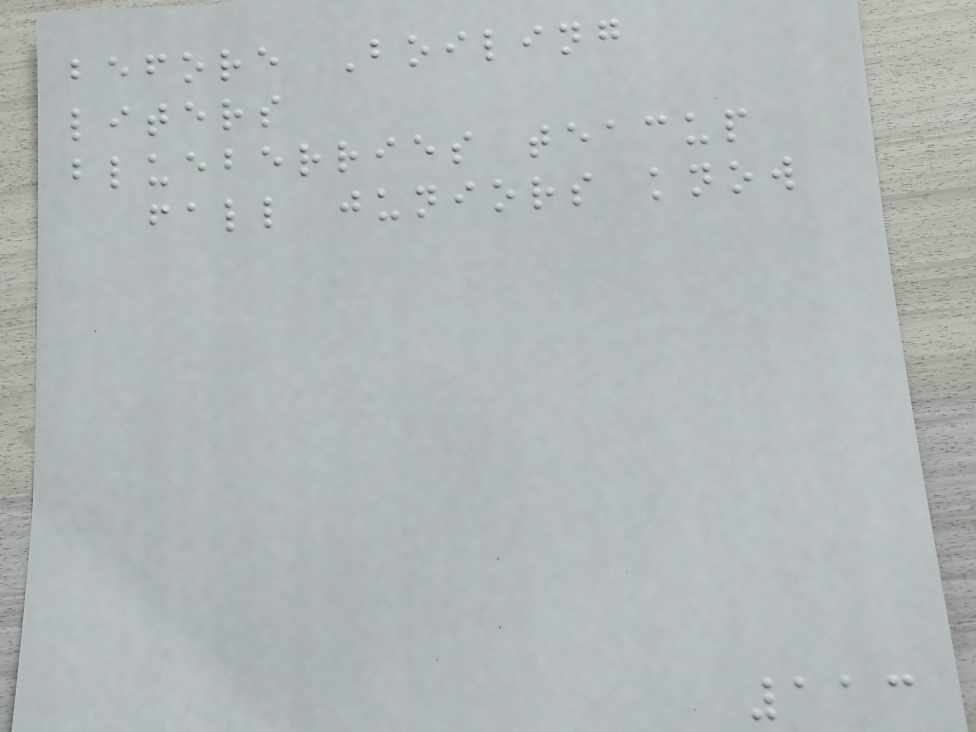before Boiling
liters
blueberries teacup
fall juniors know
113
